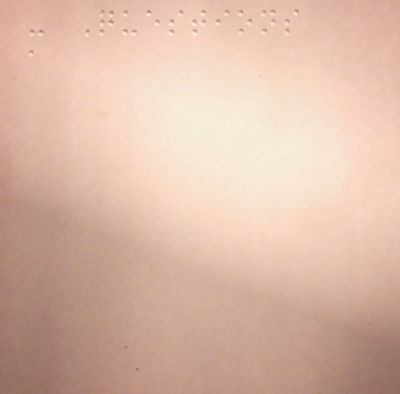- Questions
a
